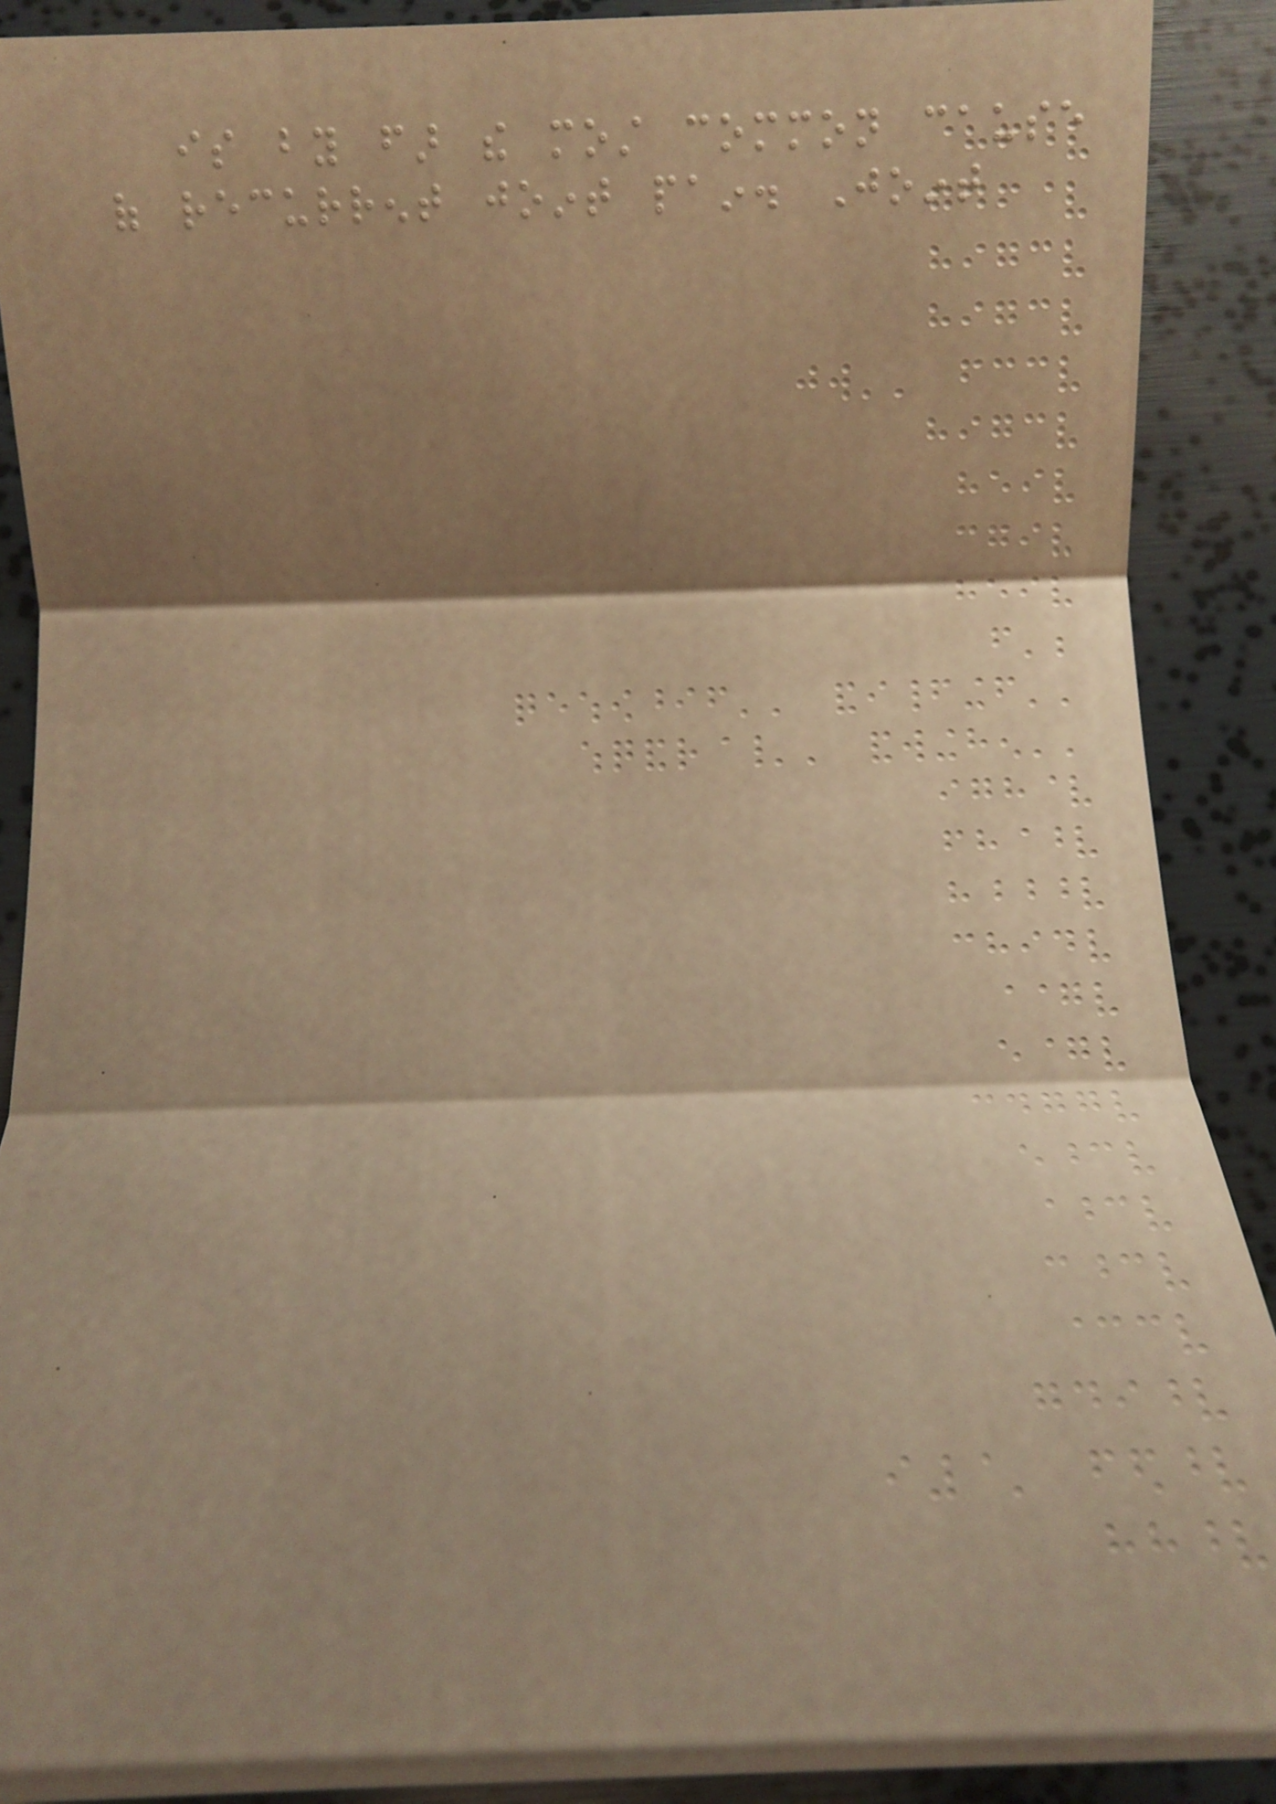is by far the most common cause
of recurrent joint pain. Joint
